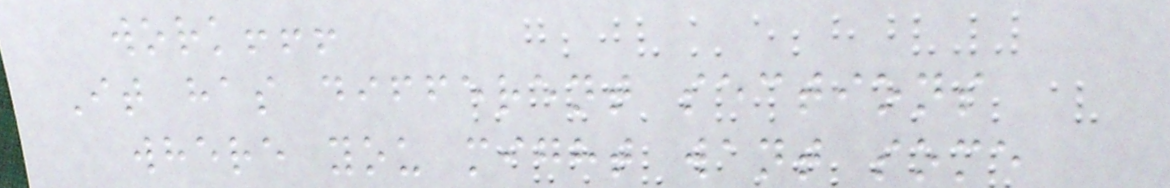work!!!
It has different sections
where you might want some
